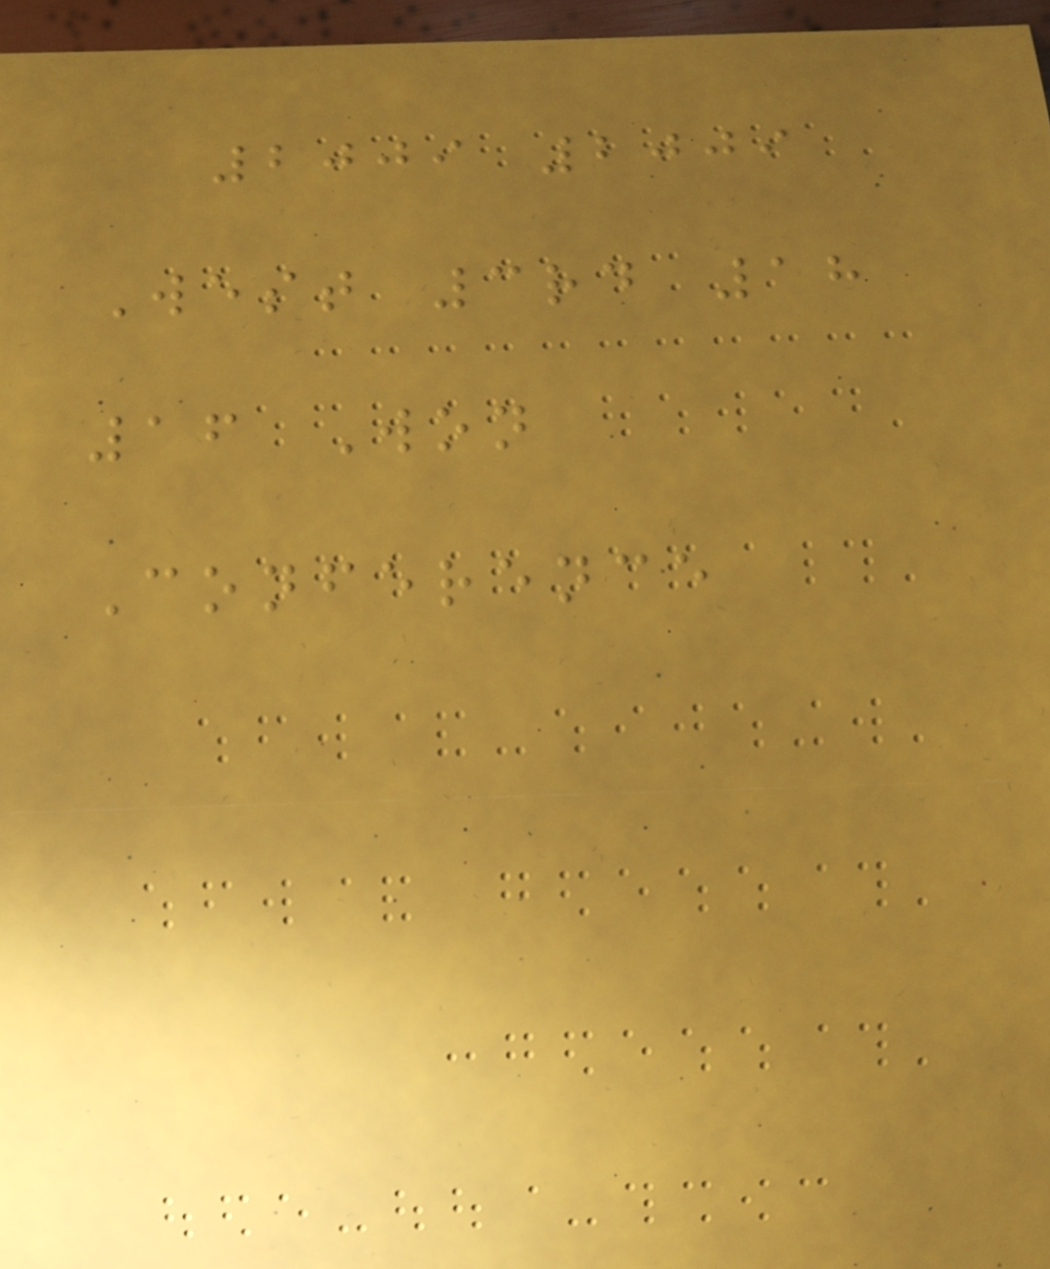2009 2009
West 3rd 18
16 Won
Conference
